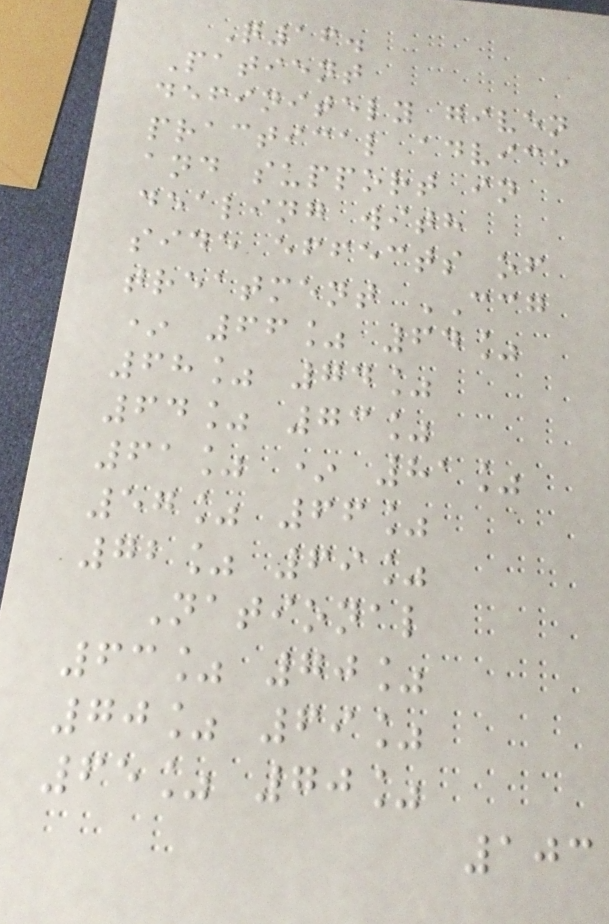Q16.
Patient
definitely given
practical advice
and support in
dealing with
side effects of
treatment CCG
* 66% 64%
68% 74%
64% 73%
61% * 81%
57% 66%
72% 69%
National
63% 70%
70% 69%
65% 70%
103
